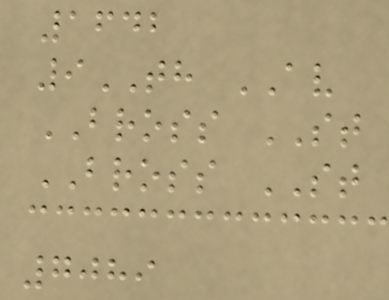1642
9TH AV
BROSS ST
BROSS ST
7089
